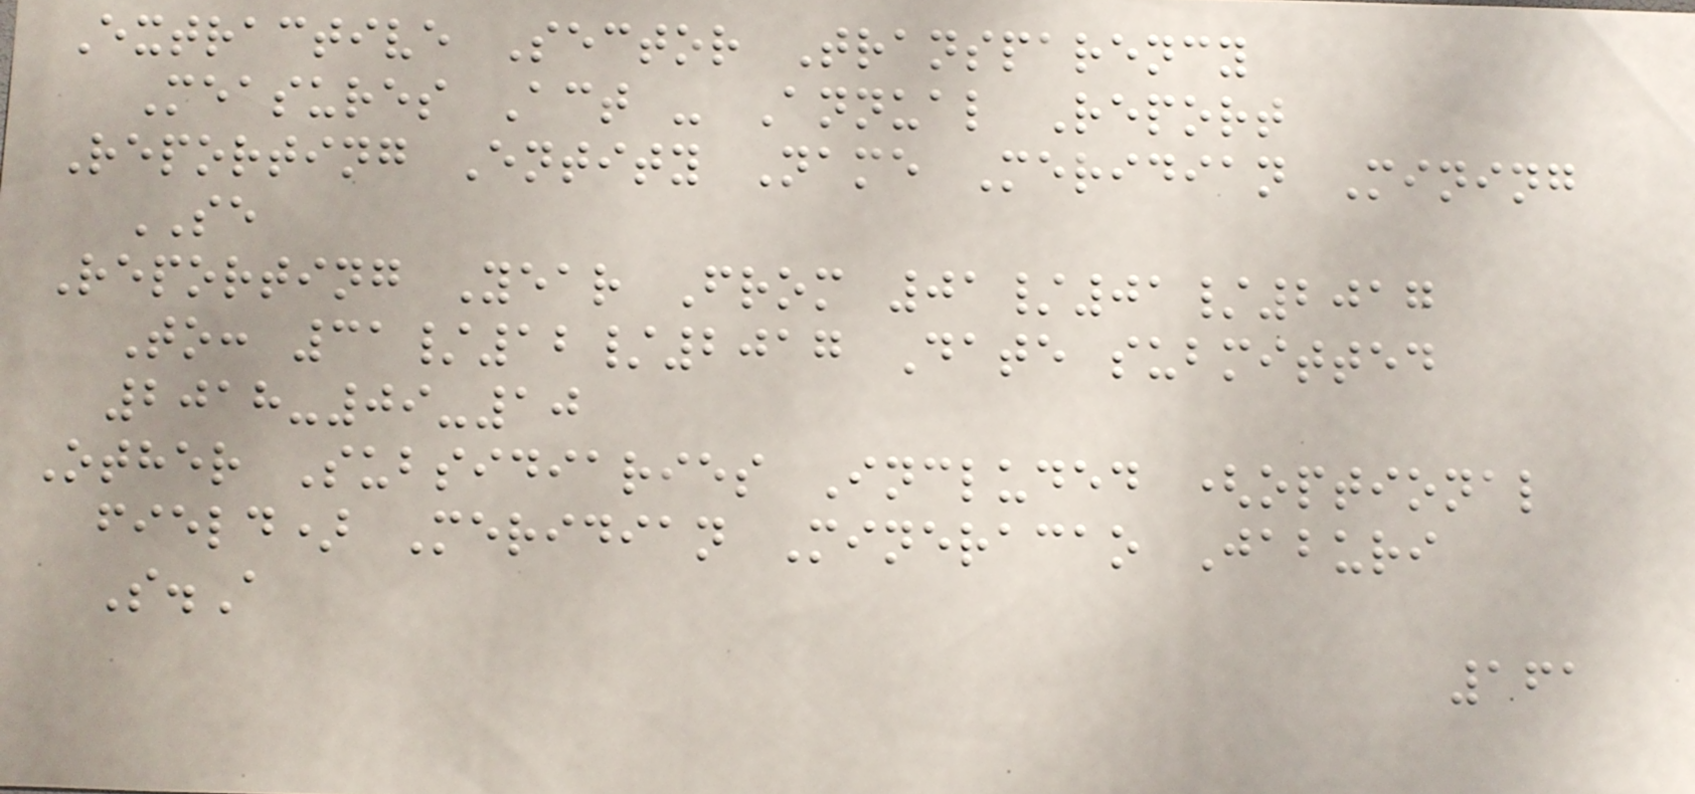Extractive Sector Transparency
Measures Act - Annual Report
Reporting Entity Name Meridian Mining
SE
Reporting Year From 01/01/2017
To: 31/12/2017 Date submitted
2018-09-10
Other Subsidiaries Included (optional
field) Meridian Mineracao Jaburi
S.A
161
